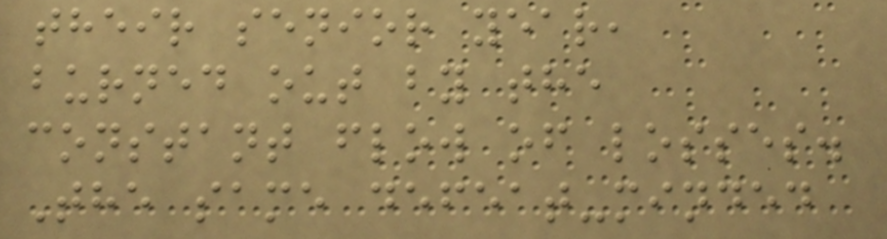their senior year,
burned out by the
constant flow of losses.
The same defeat-minded
